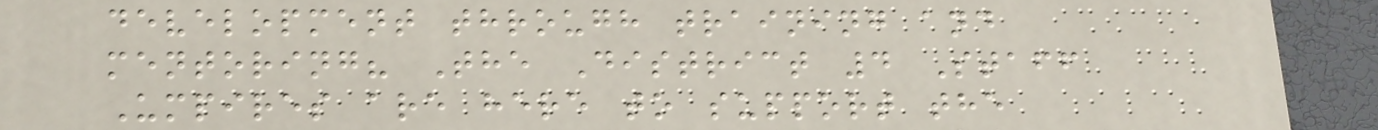development through training and
mentoring? The District 4 Staff
Umpires are here to support the
